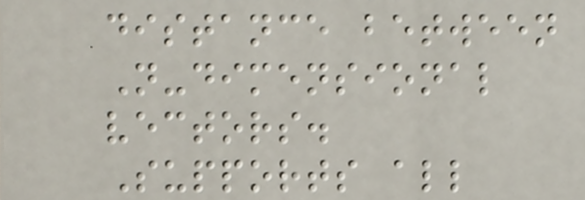distance between
N-dimensional
vectors.
Supports all
